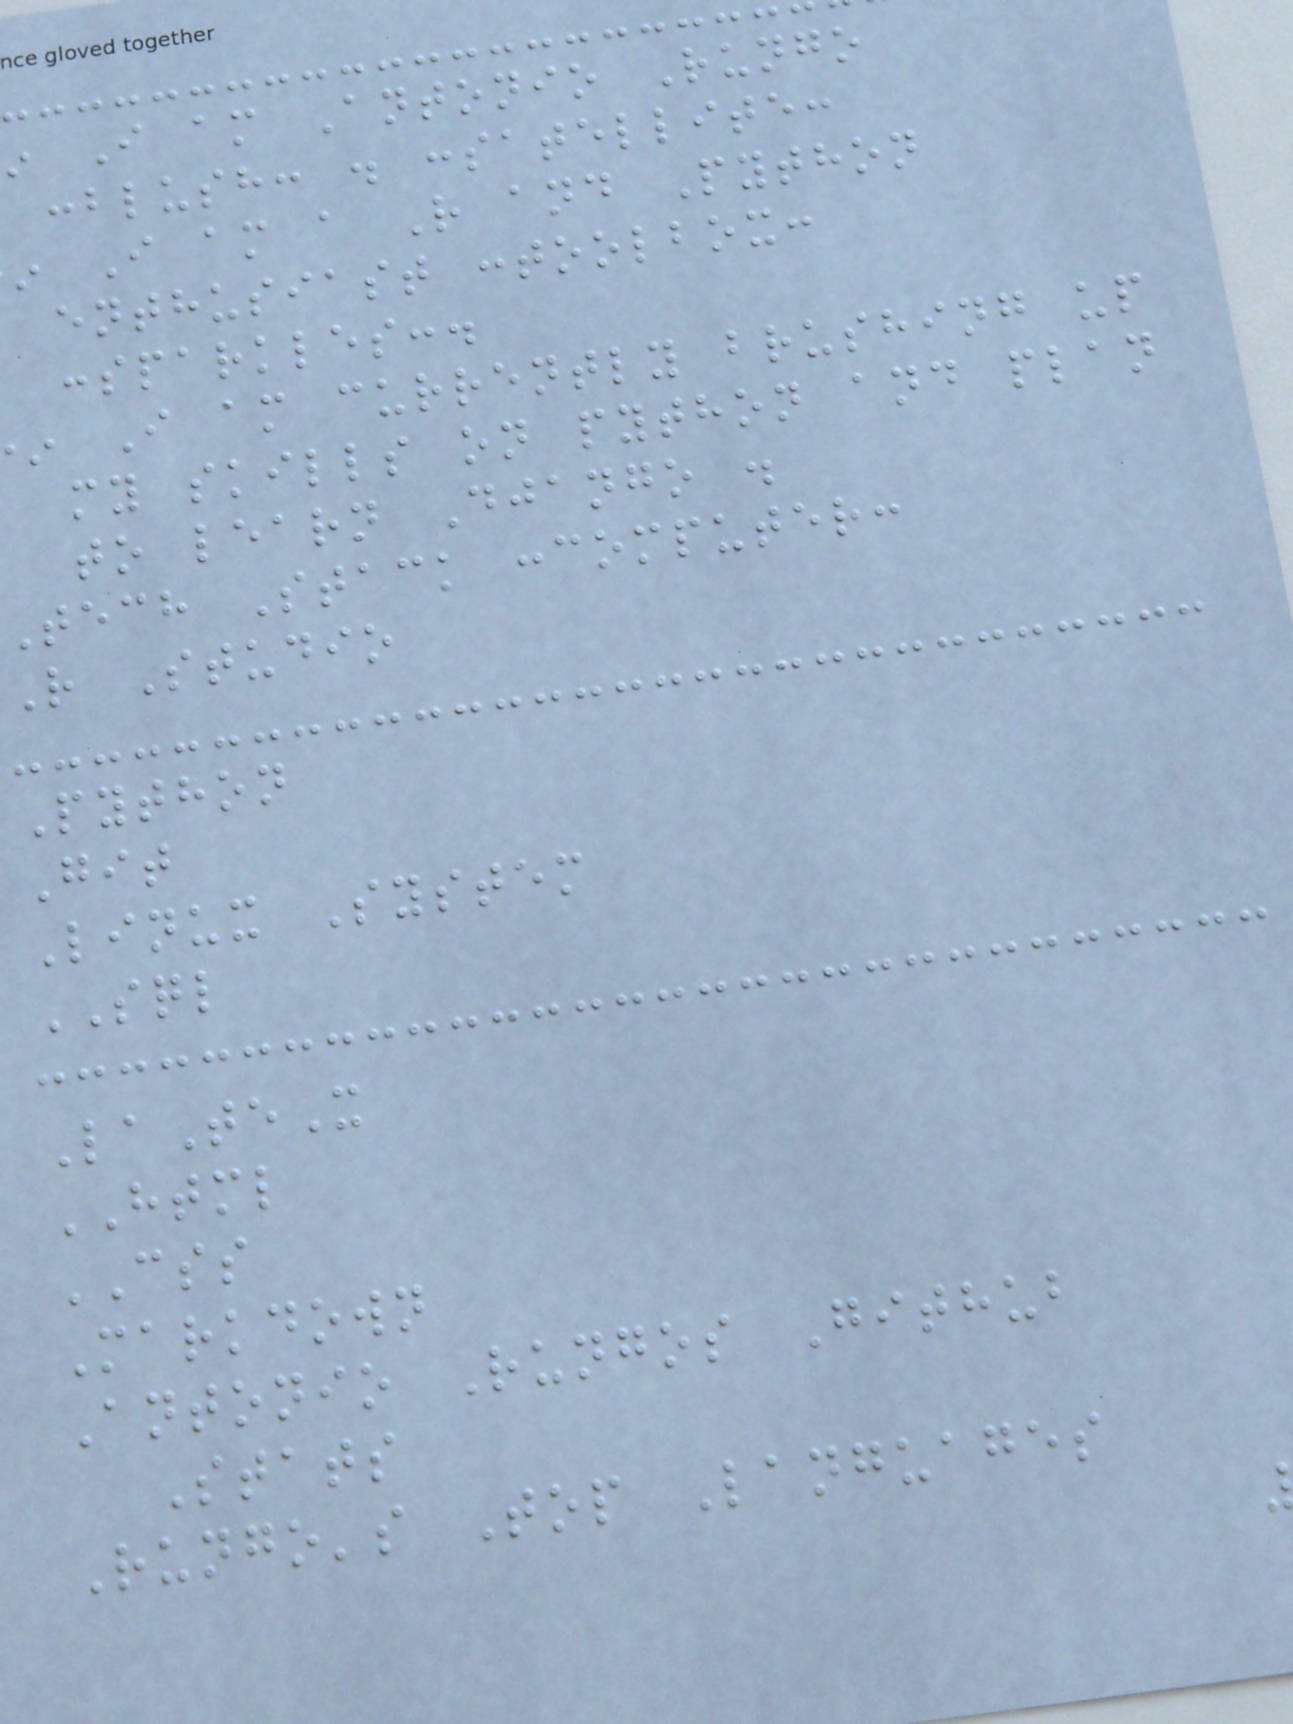I am Antonio Rungo
:blush: . :satellite:
I am a R and Python
enthusiast :toolbox:
:sparkles:.
I am currently brushing up
my skills on python and plan
to learn Django .
Tech Stack :computer:
R Studio
Python
Git
Linux System
SQL
LaTeX
HTML
CSS
Markdown
Antonio Rungos Github
Stats
Rungo's Top Languages
